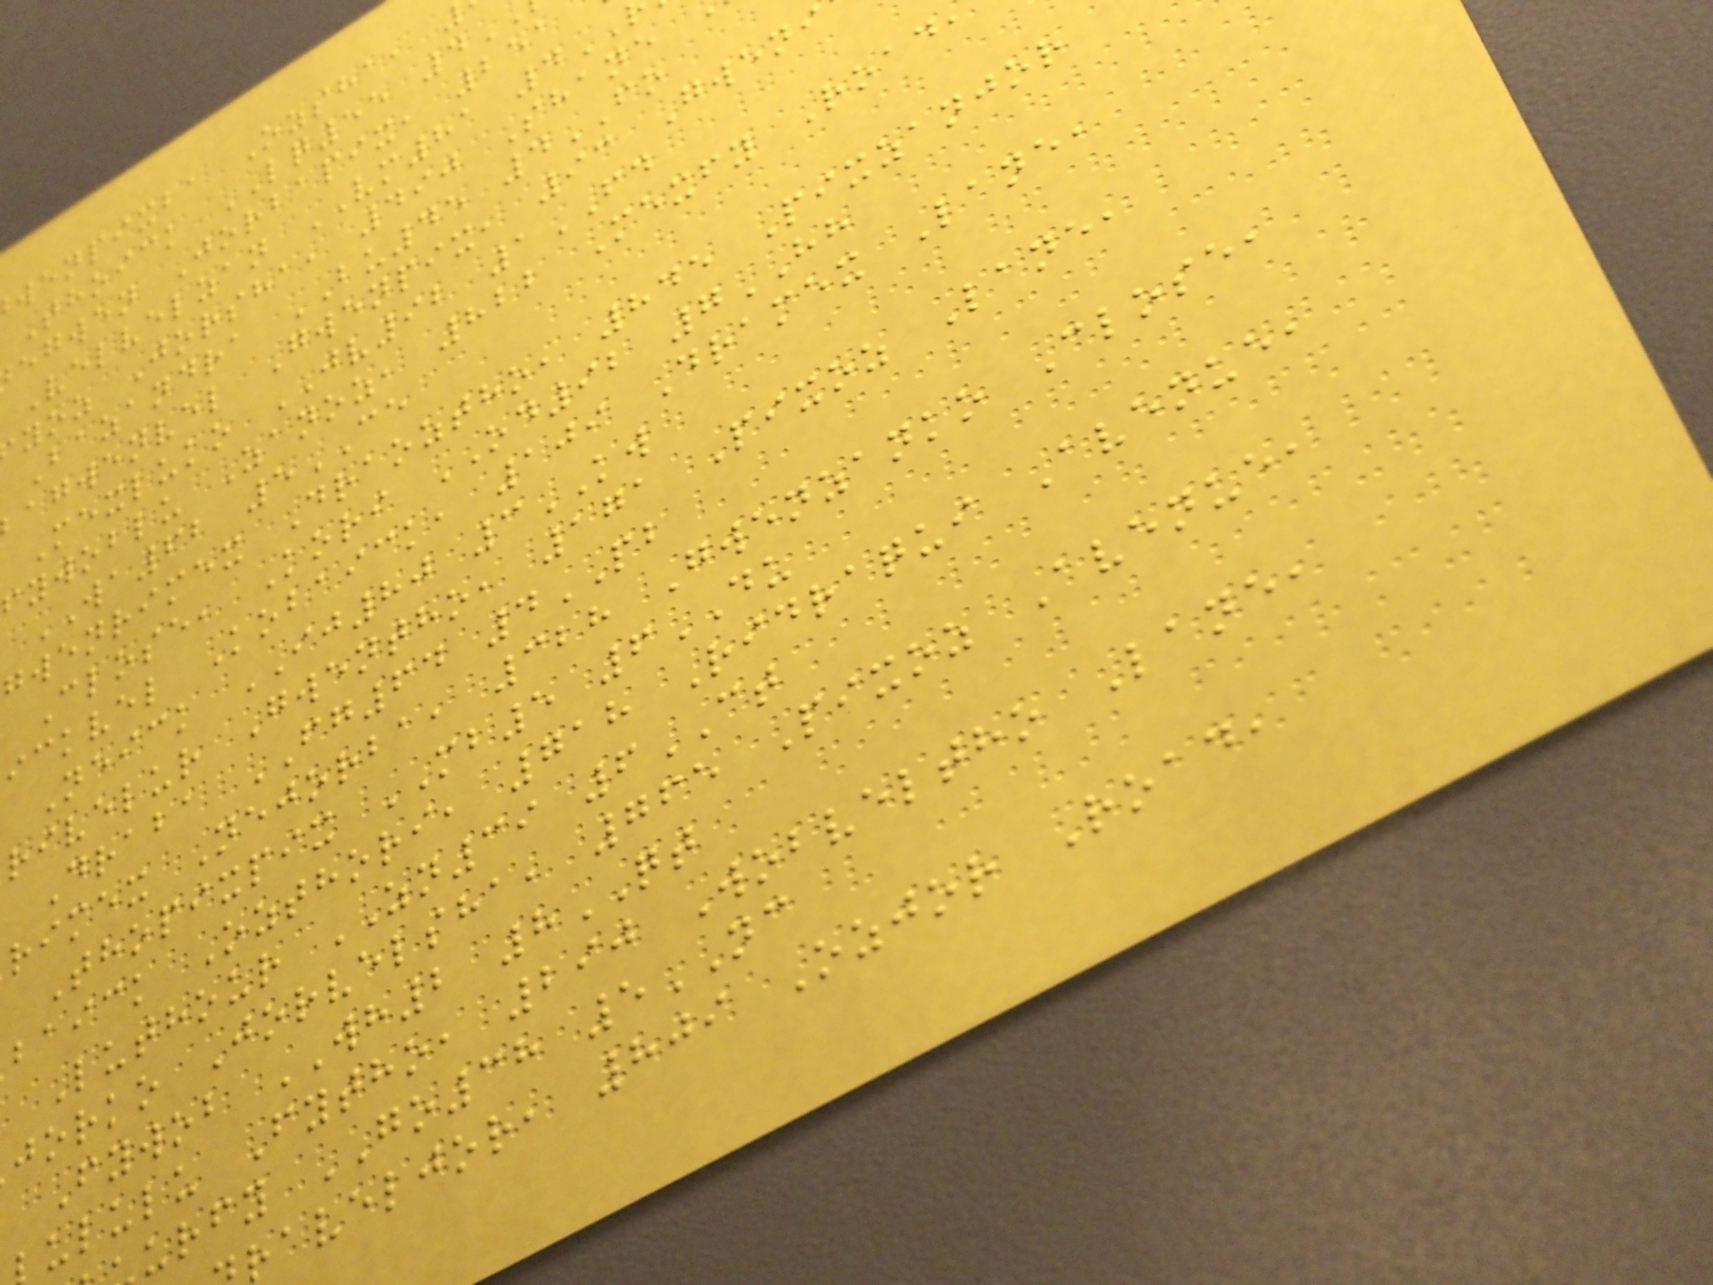wenpixba Ozsha,
Thoick LQ55 4
egwen Jorbapix, 251
Velvelzan VM81 4
yoz Jorsha, 490 Shane
Bazandra BU45 4FO
agwenvel Gwenpix, 93 Gweni
Mexluko JV92 1FD
fywoblu Zanoz, 822 Mexfy Road
WA62 5CE
gwenrimex Draoztho, 845 Pixzanjor
Close, Kori OD92 7HH
ickvel Kobaick, 109 Dramex Lane,
Neick IJ80 3KW
rivelur Gwentho, 171 Pixoz Lane,
Draba FG64 4PB
rimex Nejorba, 328 Gwenzanko Close,
Thopixpix MB5 6DU
baick Ozthori, 718 Ridraqui Avenue,
Luthour ZN39 6CT
jorko Jorvelsha, 765 Pixoz Avenue,
Fywob WH2 8QT
ululu Fytho, 290 Wobveltho Lane,
urfy GO38 5NC
raveljor, 809 Ozjor Road,
